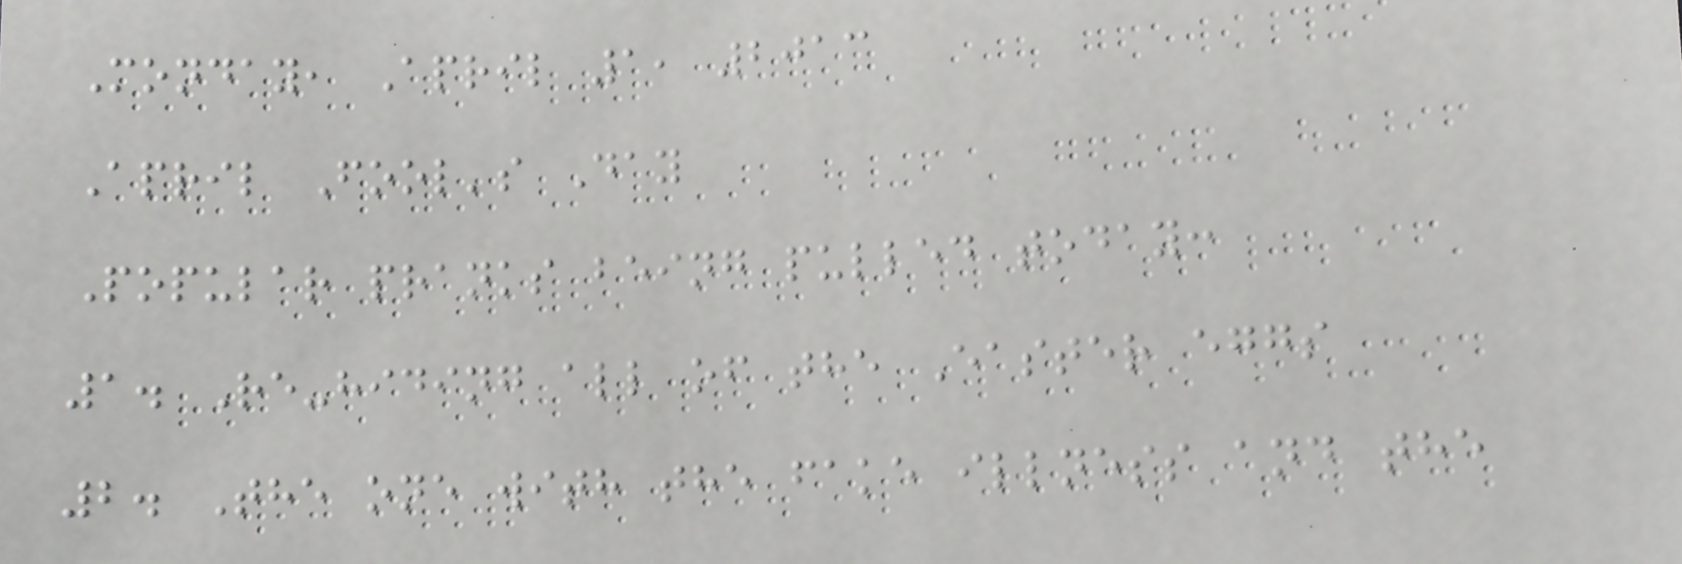Monday, April 1, 2013
April Fool's Day
Popular pranks being pulled today:
1. Re-hiding all of the Easter eggs
2. The one with the fake illness and the
